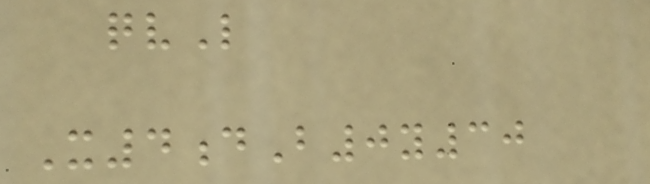qvL
X4dB0y30
